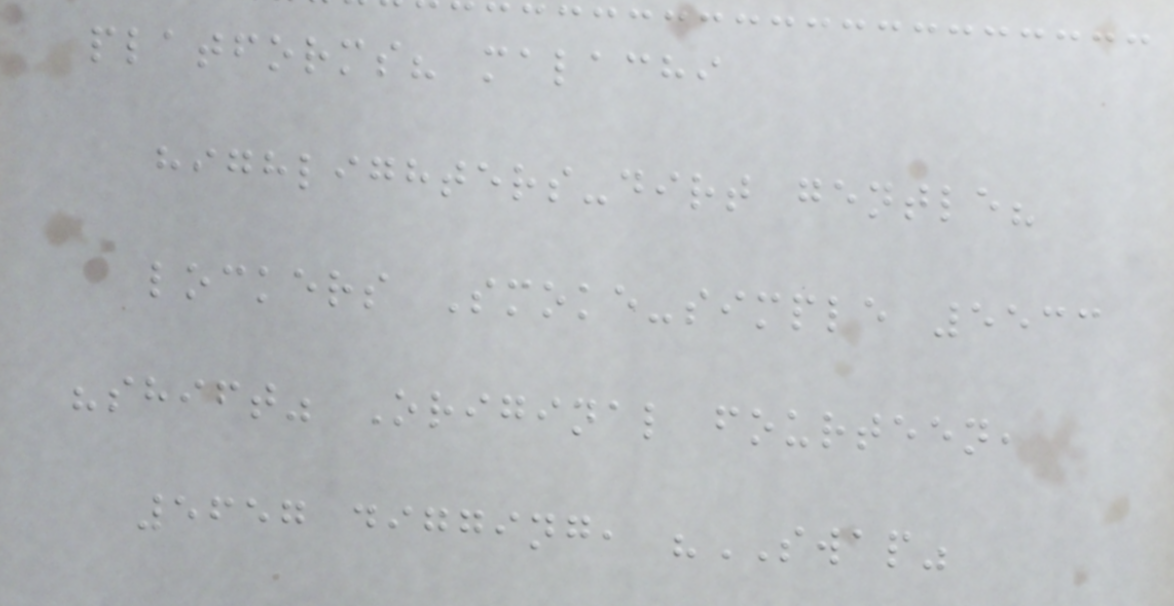platforms? malachi
highlighters-dirt gentle?
lockers Smoke-simple 5533
"shift" Original fourteen,
5657 digging, "SWAP"
